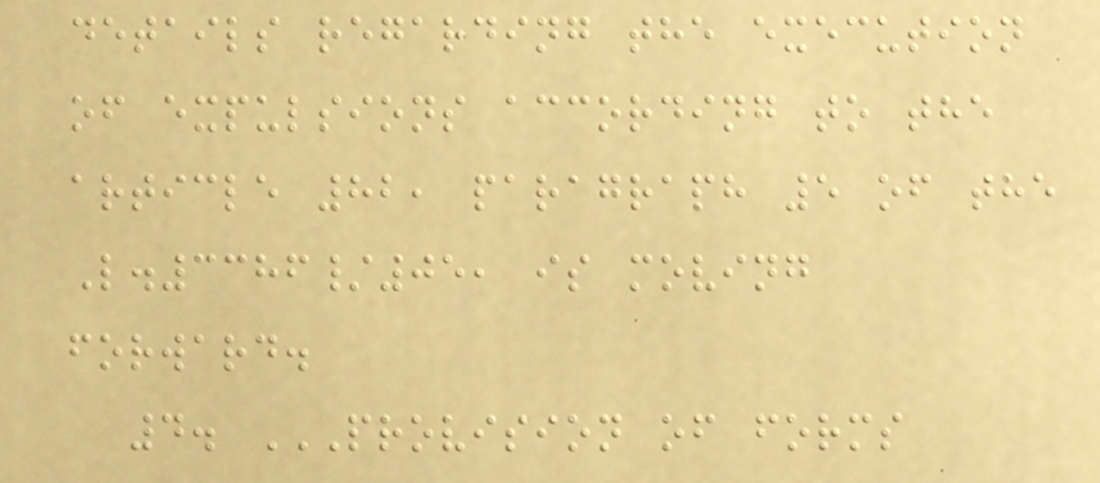details regarding the execution
of expulsions according to the
article 82, paragraph 5 of the
L.3386/05, is moving
forward.
4. PROVISION OF FORMS
